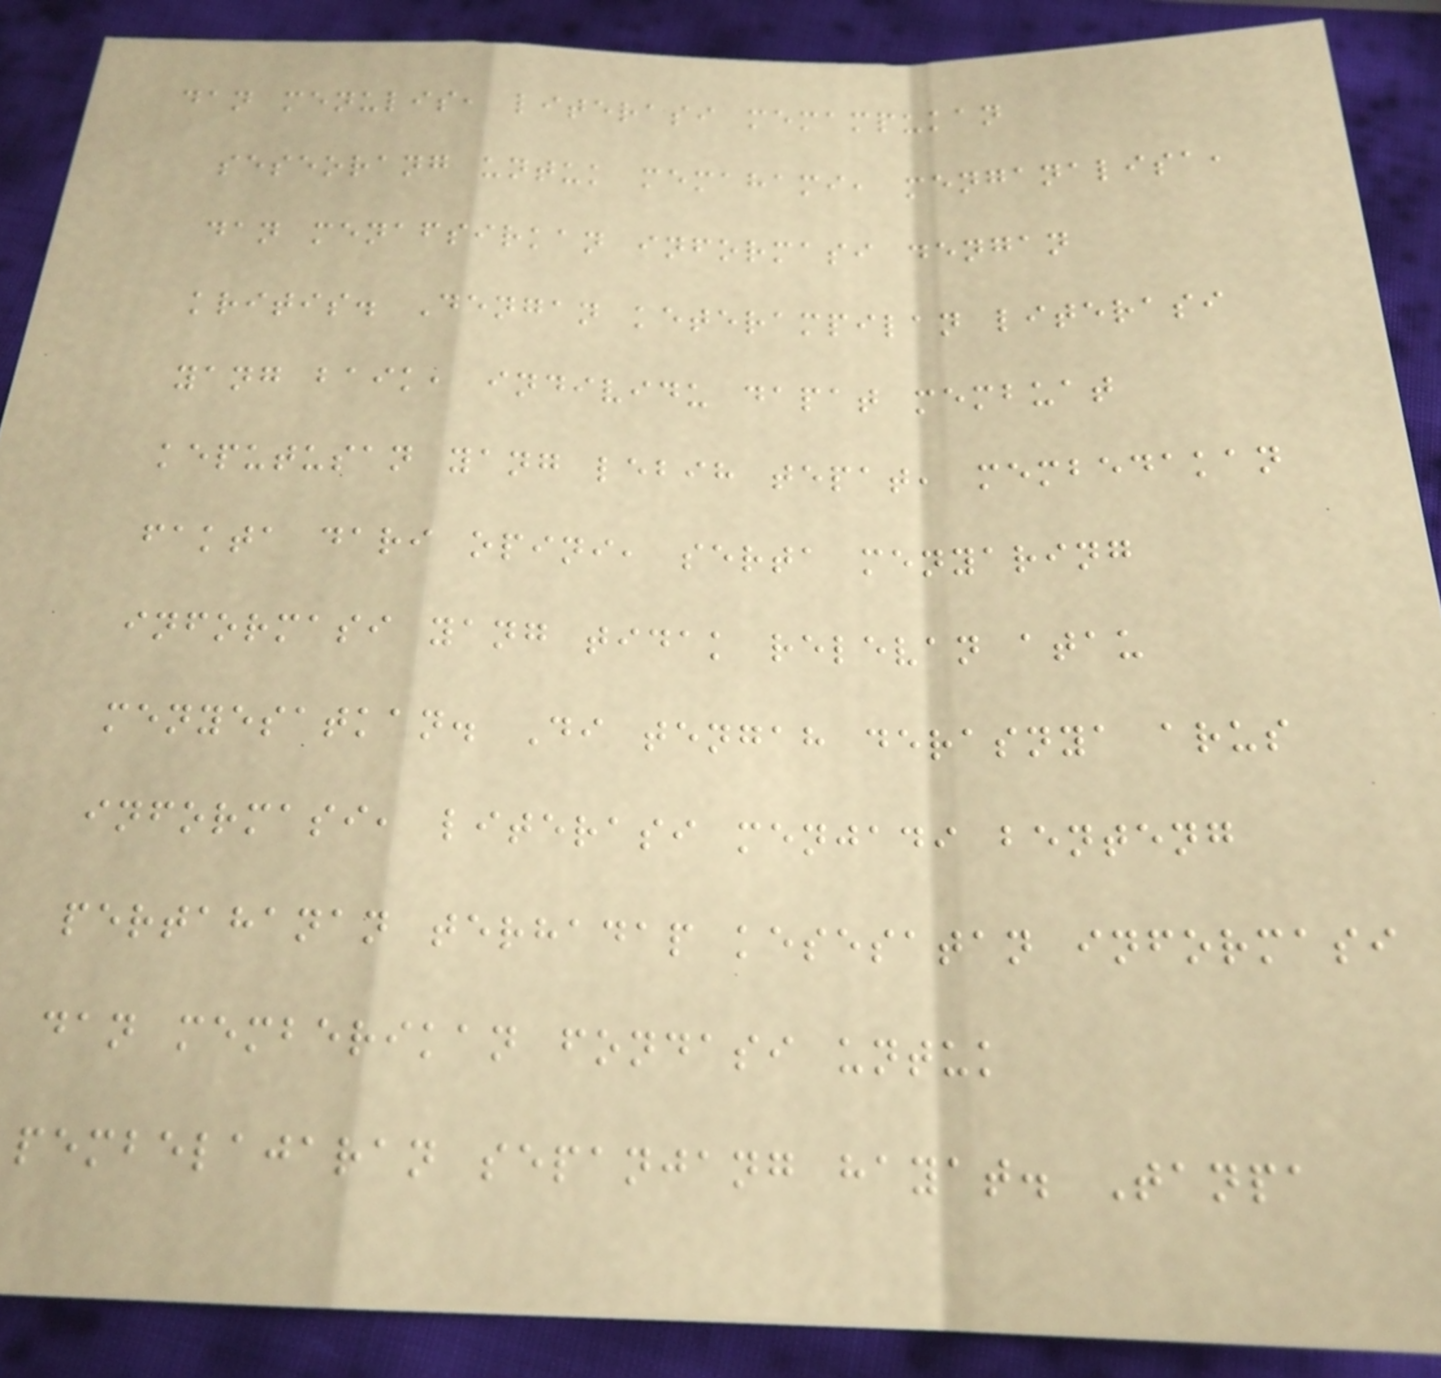dan menulis, literasi memampukan
seseorang untuk memahami, menganalisa,
dan menafsirkan informasi dengan
kritis. Dengan keterampilan literasi
yang baik, individu dapat membuat
keputusan yang lebih tepat, membedakan
fakta dari opini, serta menyaring
informasi yang tidak relevan atau
menyesatkan. Di tengah derasnya arus
informasi, literasi menjadi benteng
pertahanan terhadap kesesatan informasi
dan memberikan fondasi untuk
pembelajaran sepanjang hayat. Tanpa
